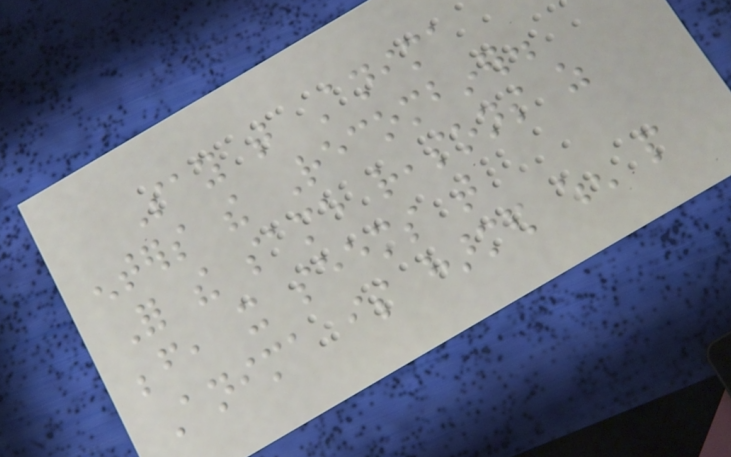Say that Anima
enters the Recombiner.
For the same reasons as
before, it seems that
Anima is harmed when people
